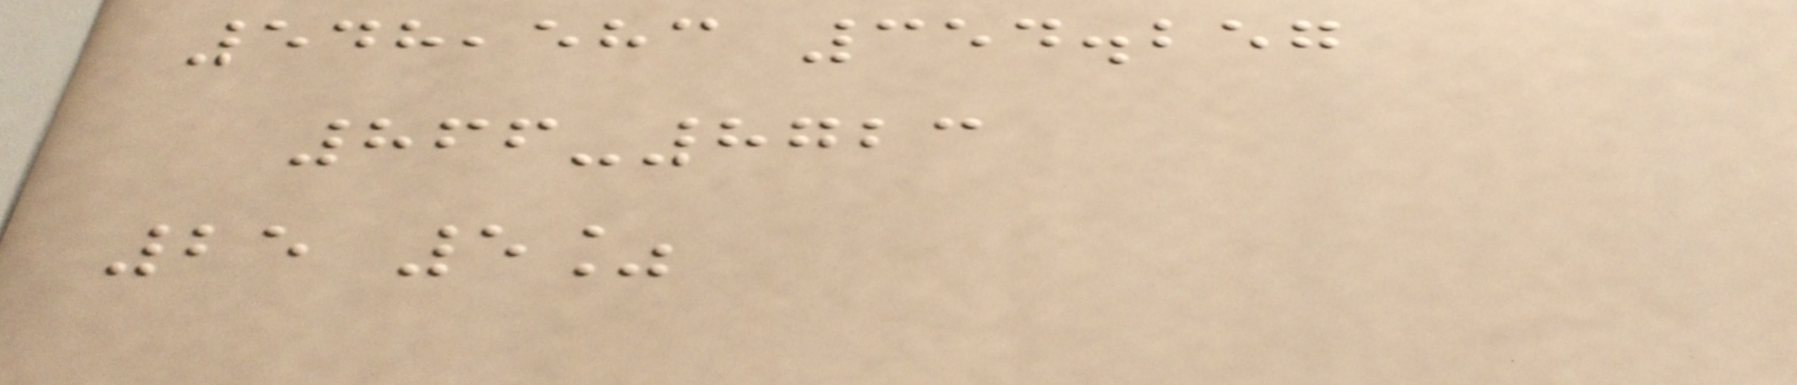548,583 354.257
866-8723
25 5%
